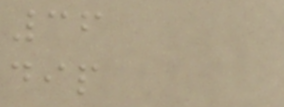36
dip
